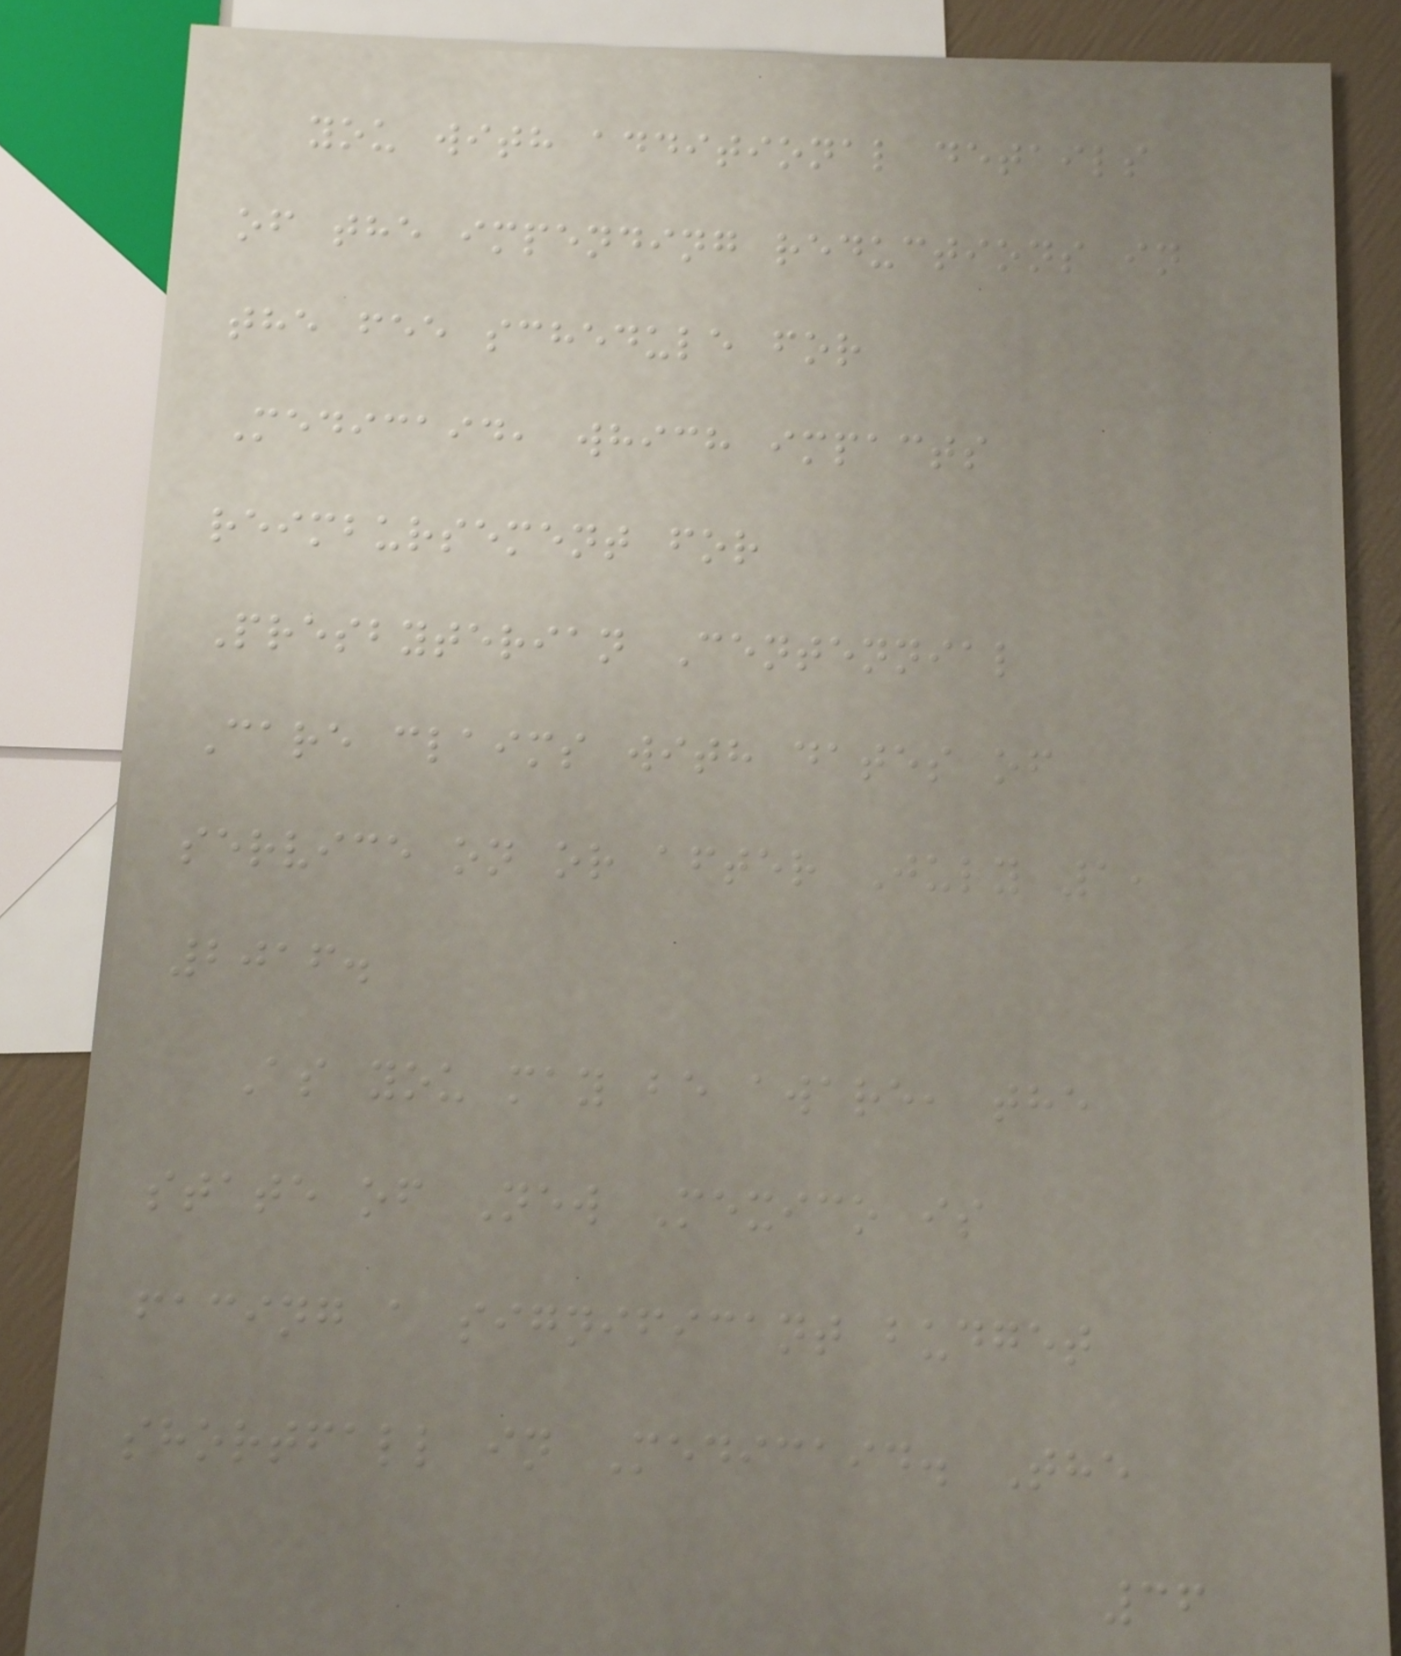you with additional details
of the impending reductions in
the fee schedule for
Medicaid, which impacts
reimbursement for
Presbyterian Centennial
Care claims with dates of
service on or after July 1,
2016.
As you may be aware, the
state of New Mexico is
facing a significant budget
shortfall in Medicaid. The
36
